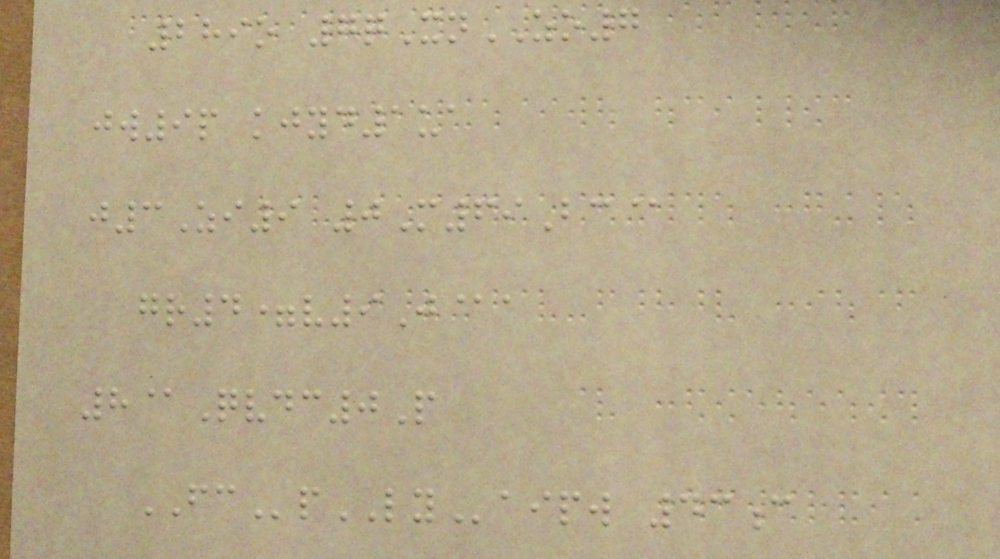289o 7qXnZO7
jw9p kjyd1ua
j3Zi9 0M69Bc@
gr4=v9J@a
8@Qvdc0P
FCpLYaipw 43c
